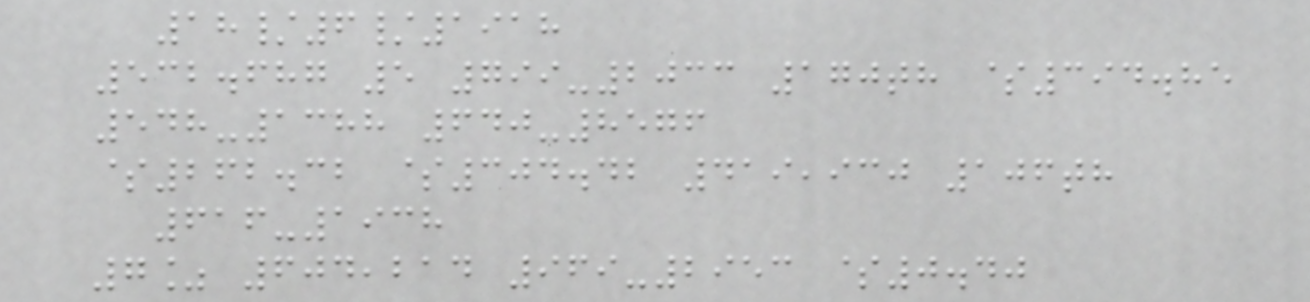18/6/1918
532.687 5 799-2033 170th $394.85
548-1388 640-8576
$262.32 $304.42 419,930 106th
616-1938
7% 604,214 969-2953 $0.40
